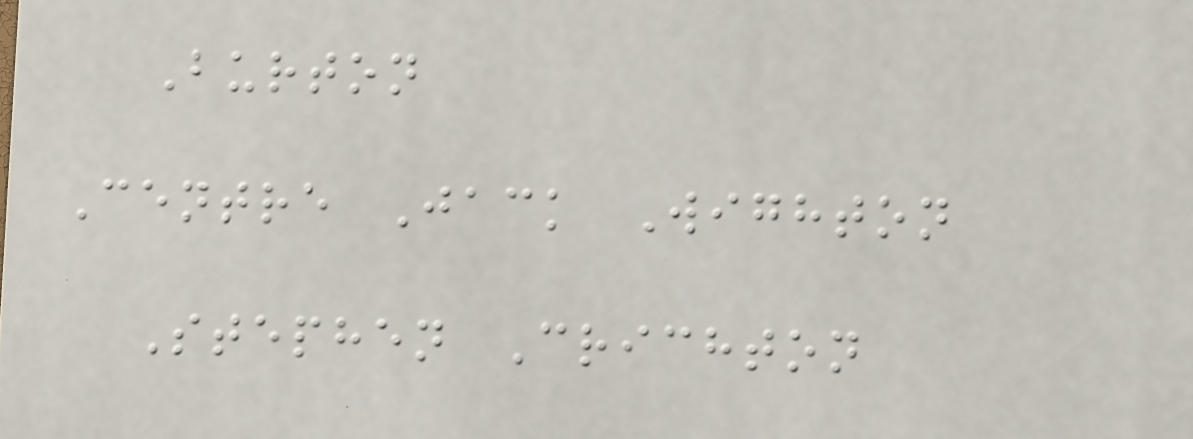Burton
Centre Jack Wighton
Stephen Crichton
